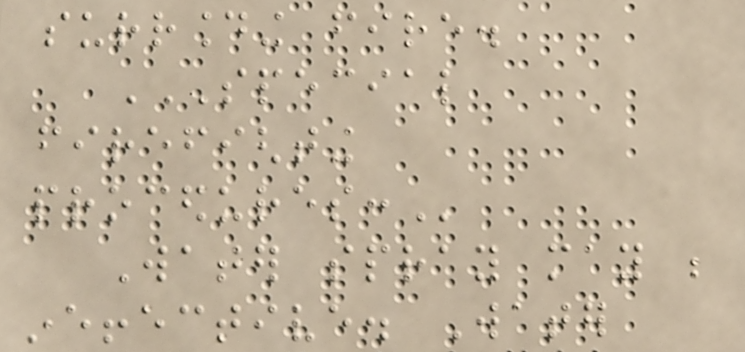surrounding fire.
SPECIAL
FIREFIGHTING
PROCEDURES:
Water spray may be
ineffective. Water
